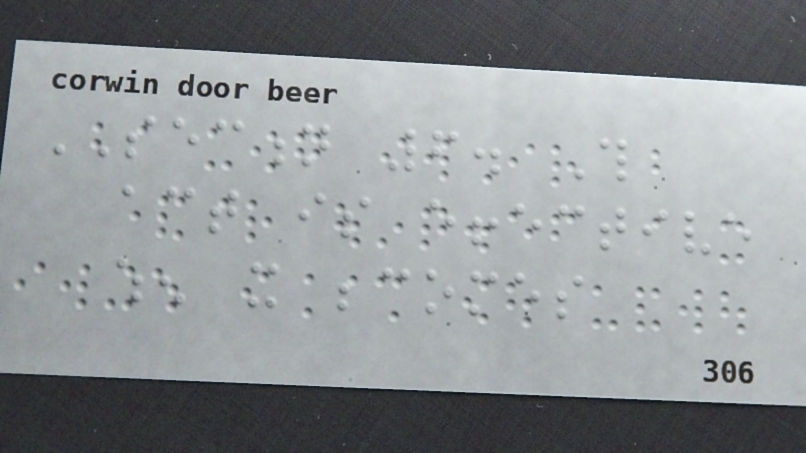SECTION 6. This
act is effective
when it becomes
